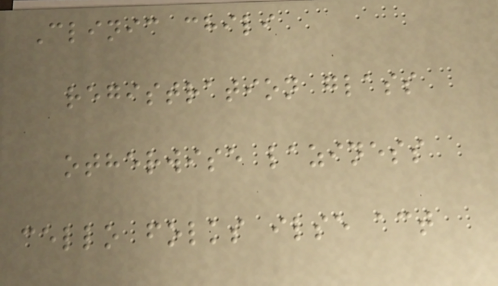Clinic chili
registration glass
otherwise laziness
cello folks ilse act
